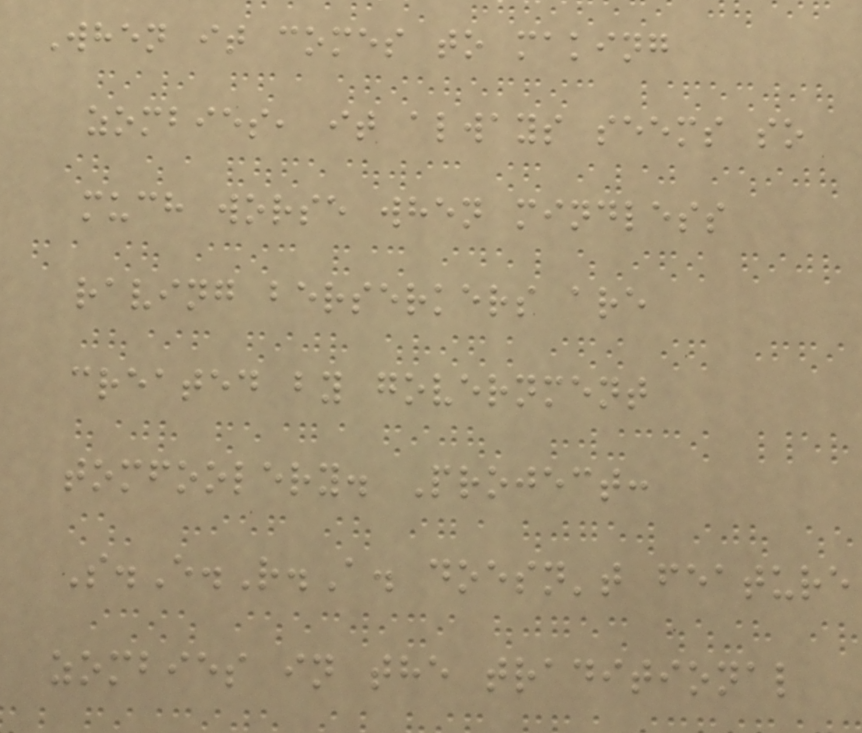When it comes to making
zombies, it always seems so
much worse when mindless
raving berserkers are
created by government
tomfoolery. Project:
S.E.R.A. doesn't feature
zombies in the traditional
